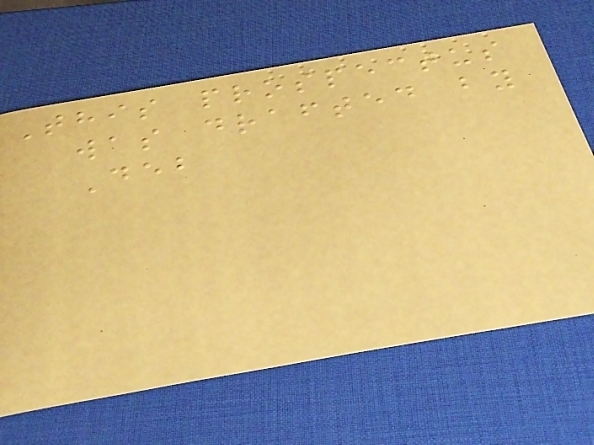This prospectus
was drafted by
Deb
